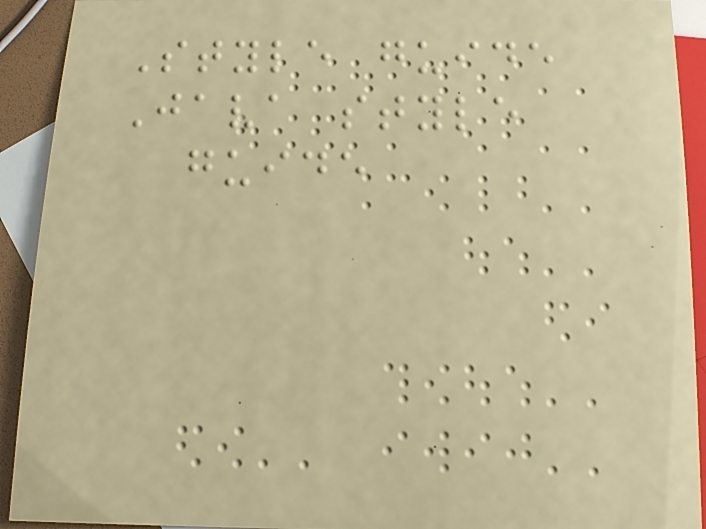Style guide
Java style
guide
